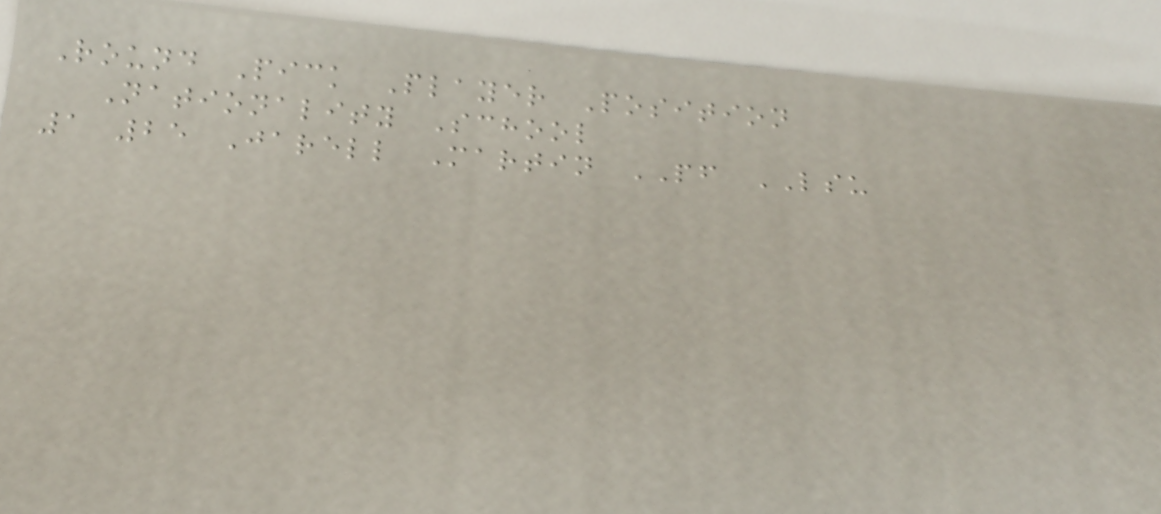Round Pick Player Position
Nationality School
1 25 Jarell Martin PF LSU
